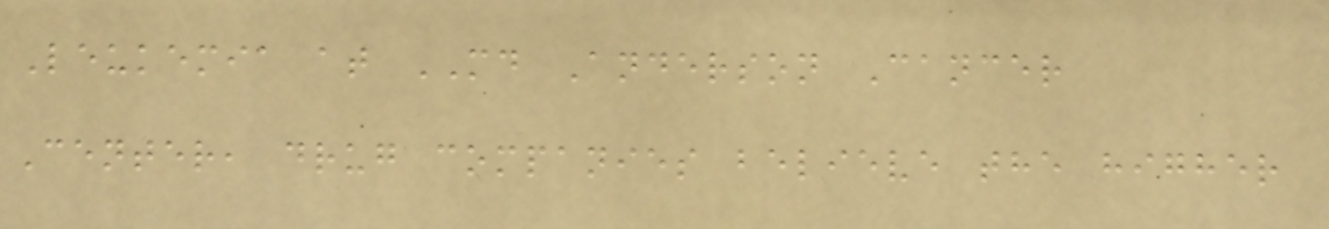Leukemia at MD Anderson Cancer
Center, drug companies believe the higher
